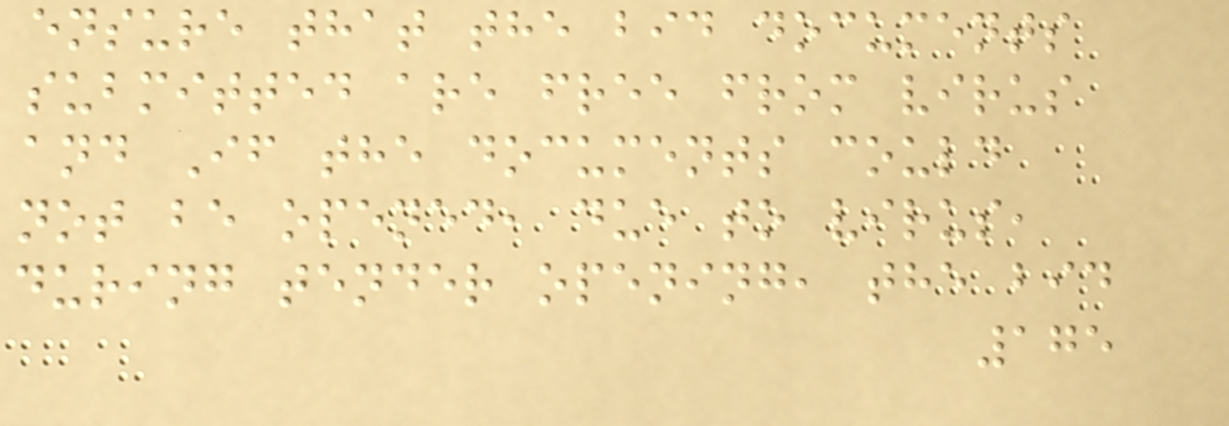ensure that the bid documents
submitted are free from virus
and If the documents could
not be opened, due to virus,
during tender opening, the bid
175
